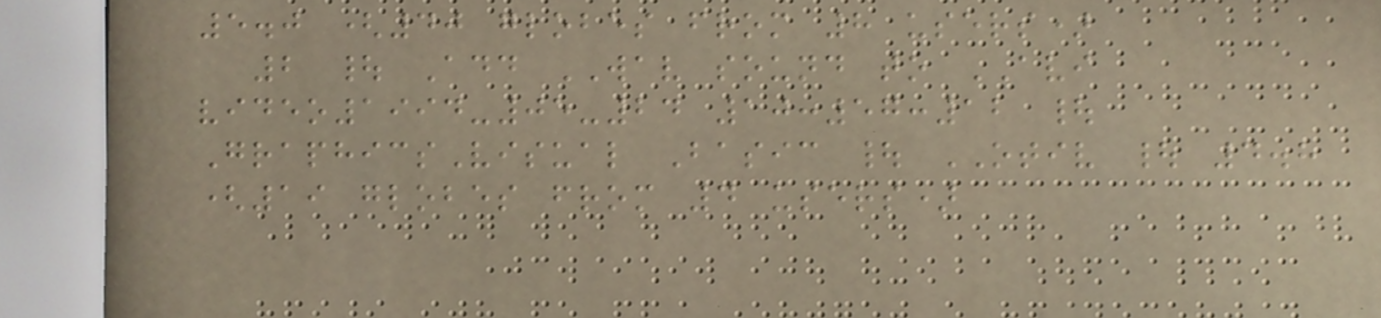5.0 (40 globes from 8 users)
2 | Add WAV sound to AVI
video1994-05-24 10:57:12 |
GraphicsVisual Basic | OTIV | 4.8
(19 globes from 4 users)
